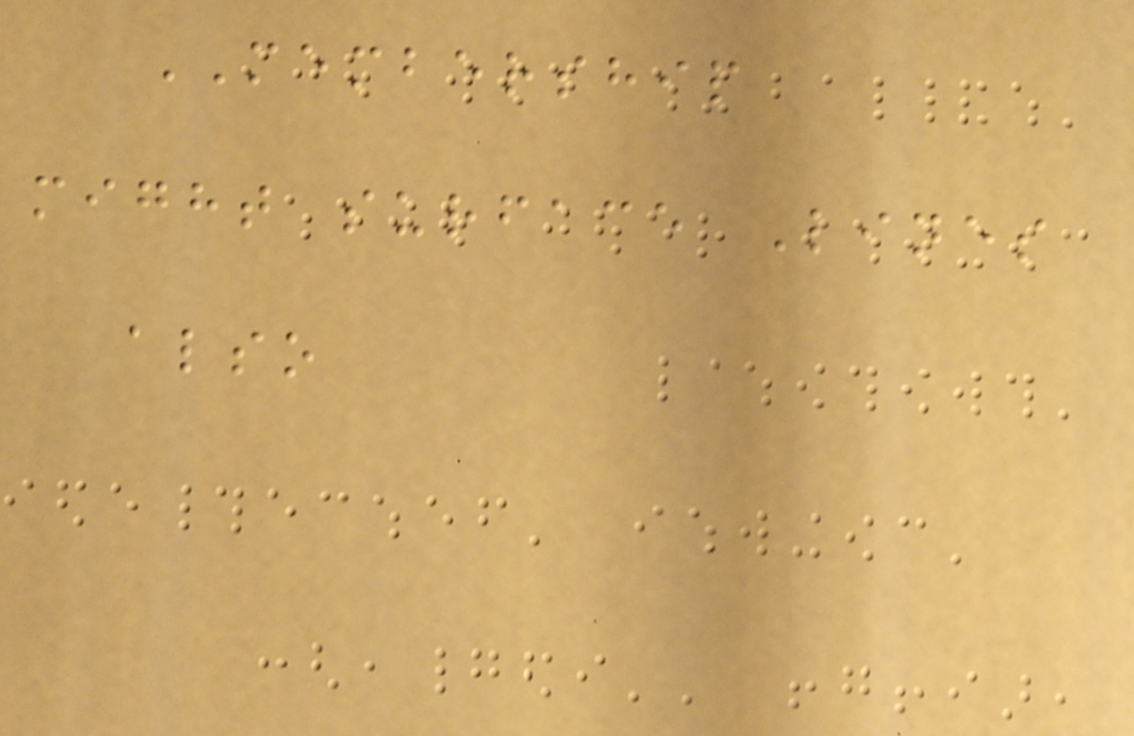MEMBERSHIP
might surface Lines
also
